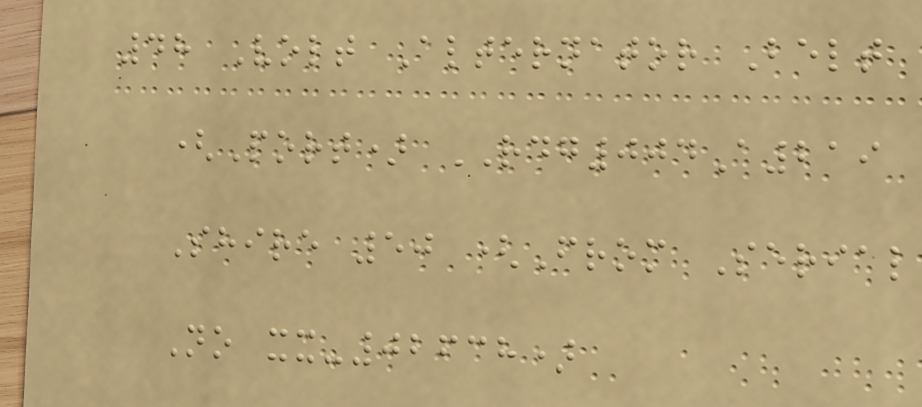48 Volt Alternator Belt
(Port) RDG004A219
Shire 50 (From Serial
No xx-02638)
